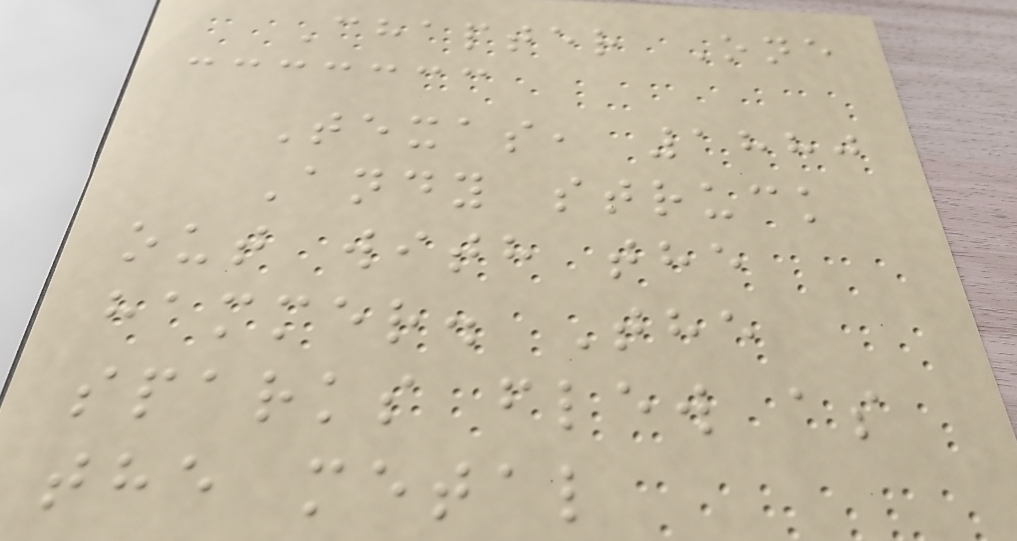Chapter One
Texas, 1880
Andy struck
out with the
hammer. The
sparks flew as
the metal
